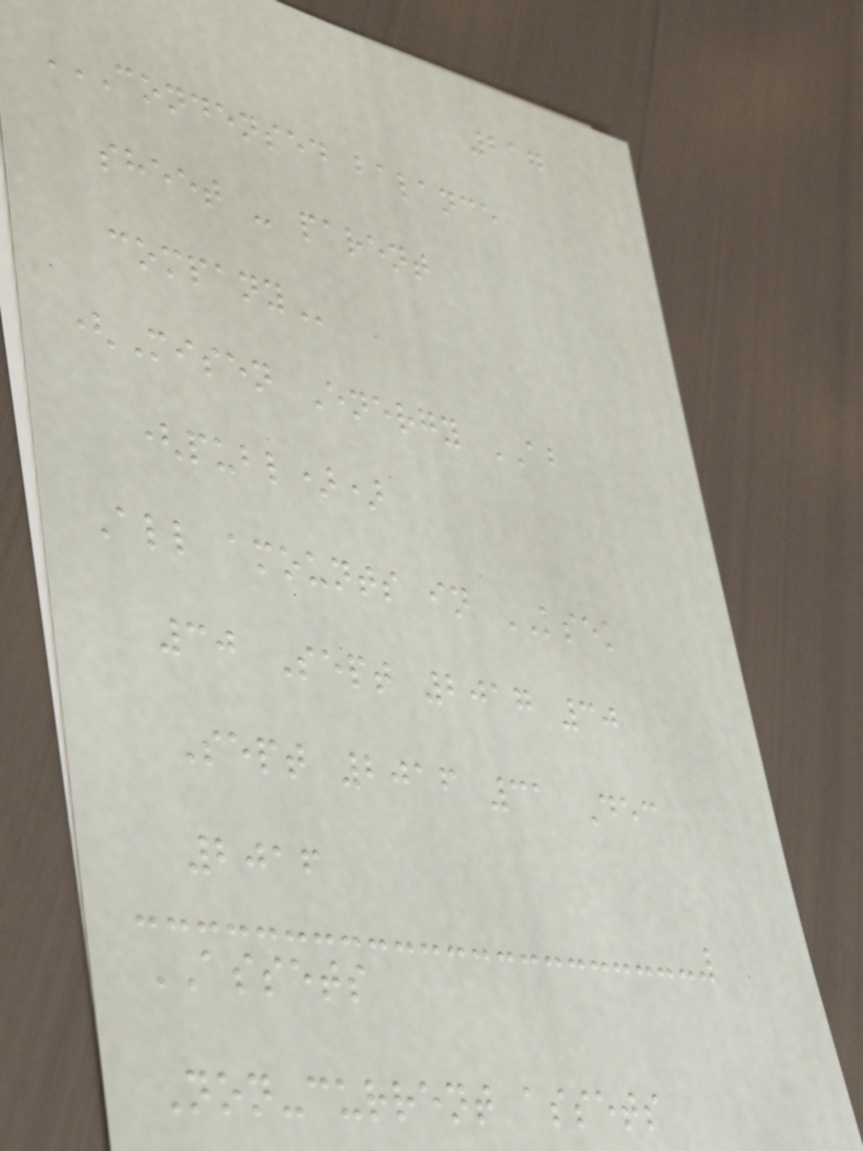217
CONDENSED BALANCE
SHEET - PARENT
COMPANY
(Misen Energy AB
(publ))
All amounts in KSEK
30 Sept 2017 30
Sept 2016 31 Dec
2016
ASSETS
Non-current assets
